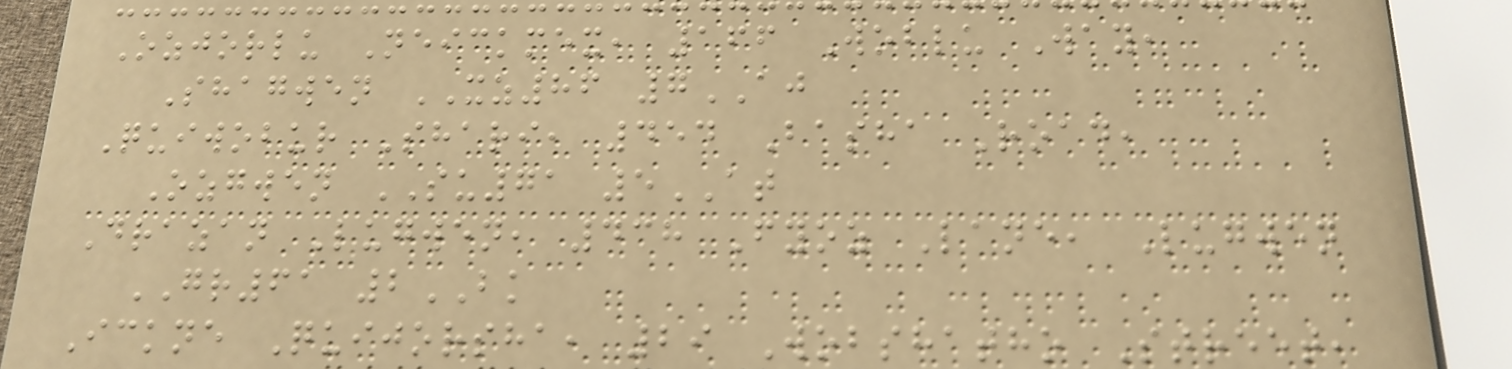Ozjorlu Neickmex, 166 Woblu Way,
Shagwen XZ86 7AJ
Quiwobur Shari, 454 Basha Road,
Ozgwen SU71 5AT
Drazan Lugwen, 438 Fyoz Lane, Lugwen
GR61 2BK
Ickne Quijorsha, 29 Wobshatho Street,
